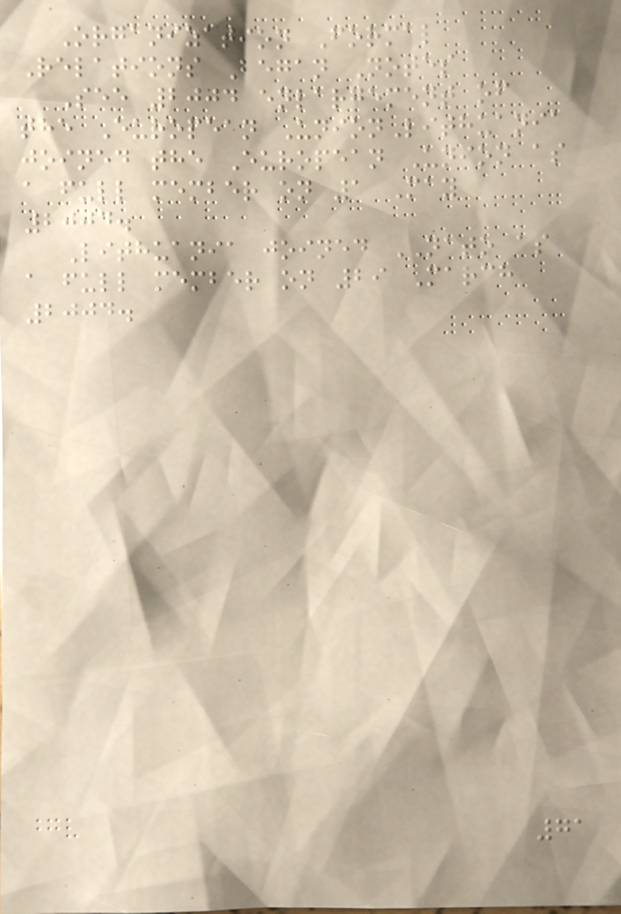Organization Formal
Relations Began Notes
See 2004 enlargement of
the European UnionLithuania
joined the European Union as
a full member on 1 May
2004.
Lithuania joined NATO as
a full member on 29 March
2004.
71
